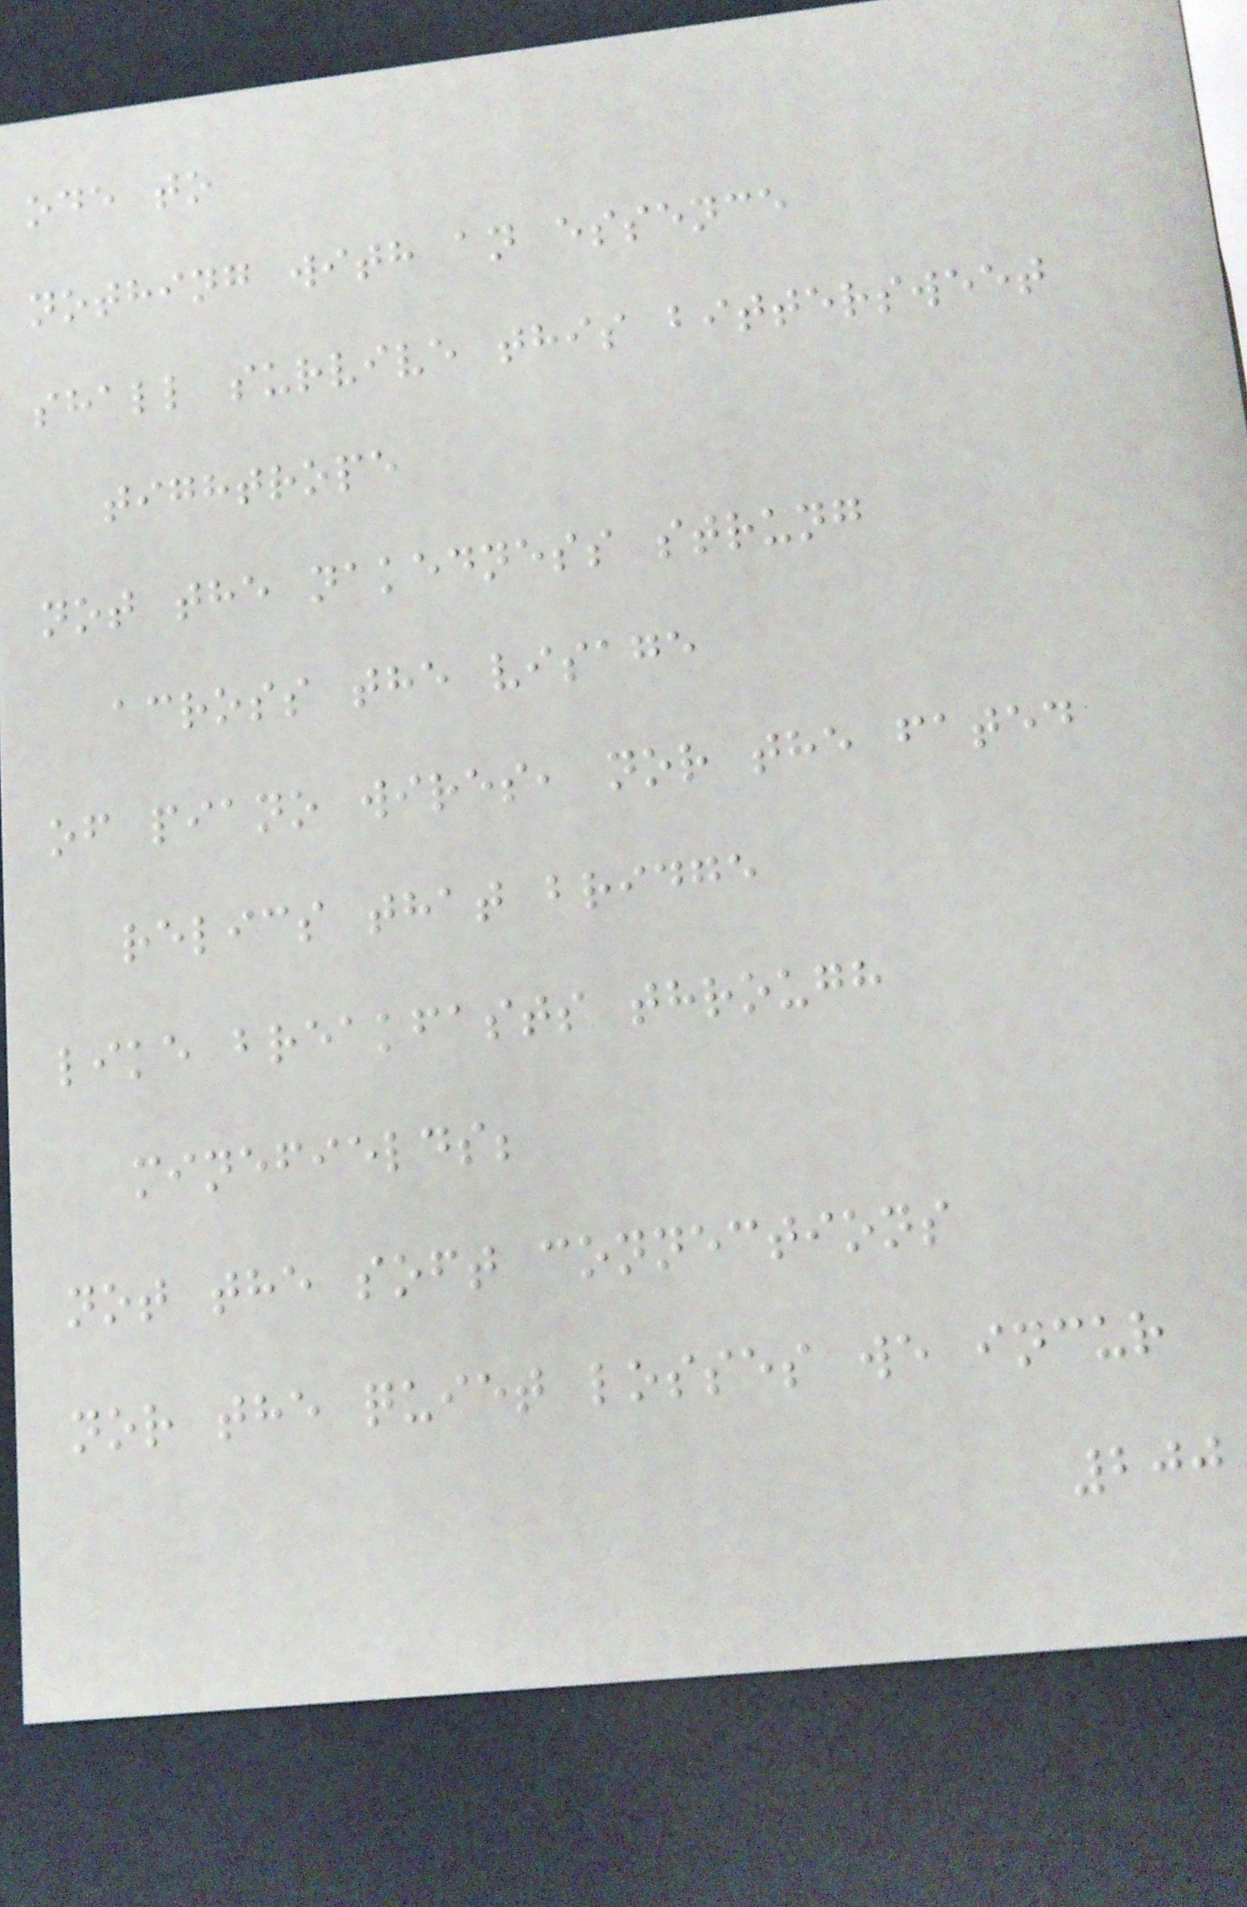ode to
nothing with an essence
shall survive this bittersweet
tightrope
not the nakedness strung
across the visage
of piano wires, nor the fated
relics that bridge
like breakfasts through
minefields;
not the soft connections
nor the quiet losses we incur
200
